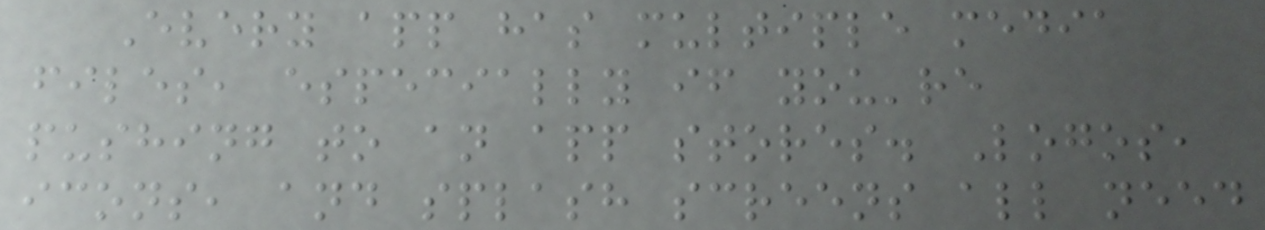Every app has multiple media
files, especially if you're
pushing to an app stores. Logos,
icons, and splash screens all need
